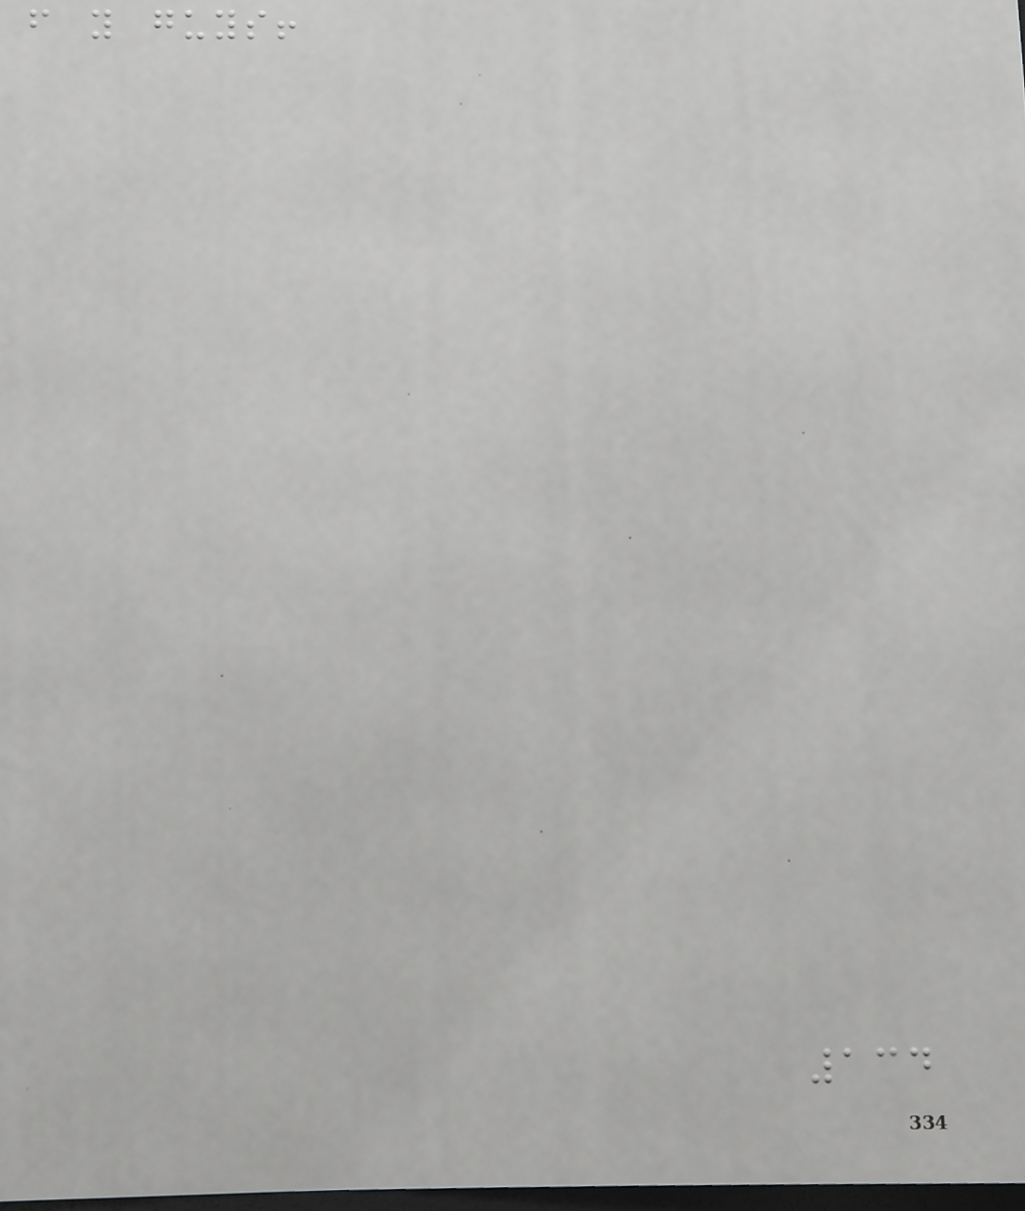from you guys!
134
